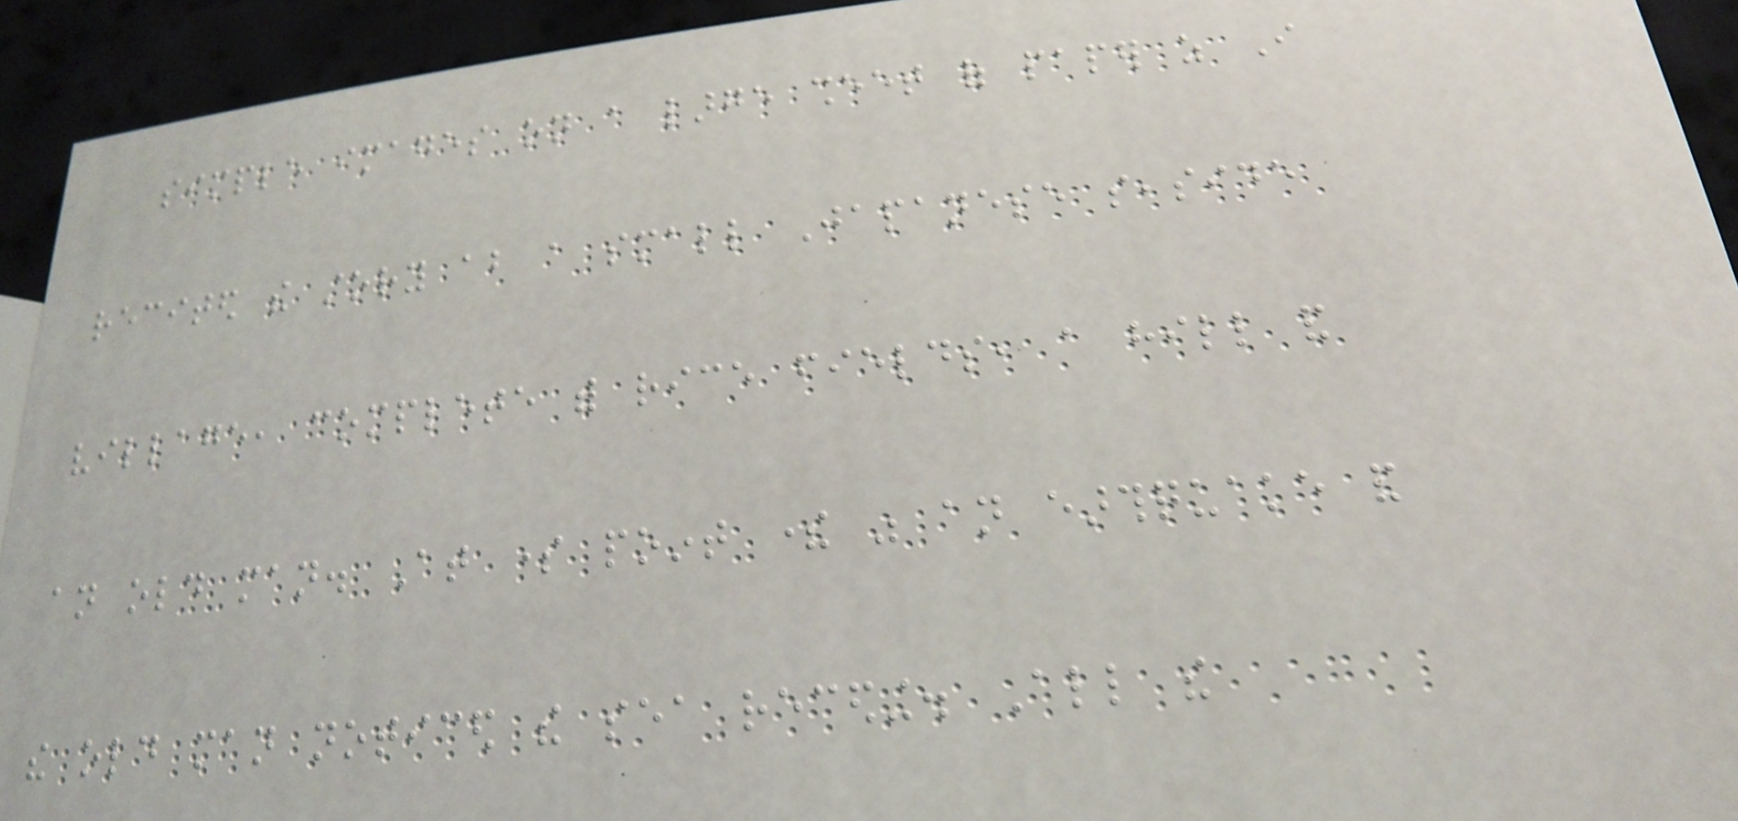simple images on a large sheet of paper as I
recited the story about a small Japanese seaside
village, complete with rice fields, a hill and
an old man. At some point there was an earthquake and
the old man noticed the sea receding. All the
